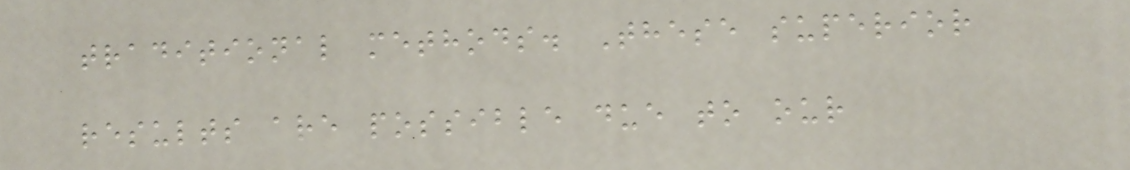traditional methods. These superior
results are possible due to our
